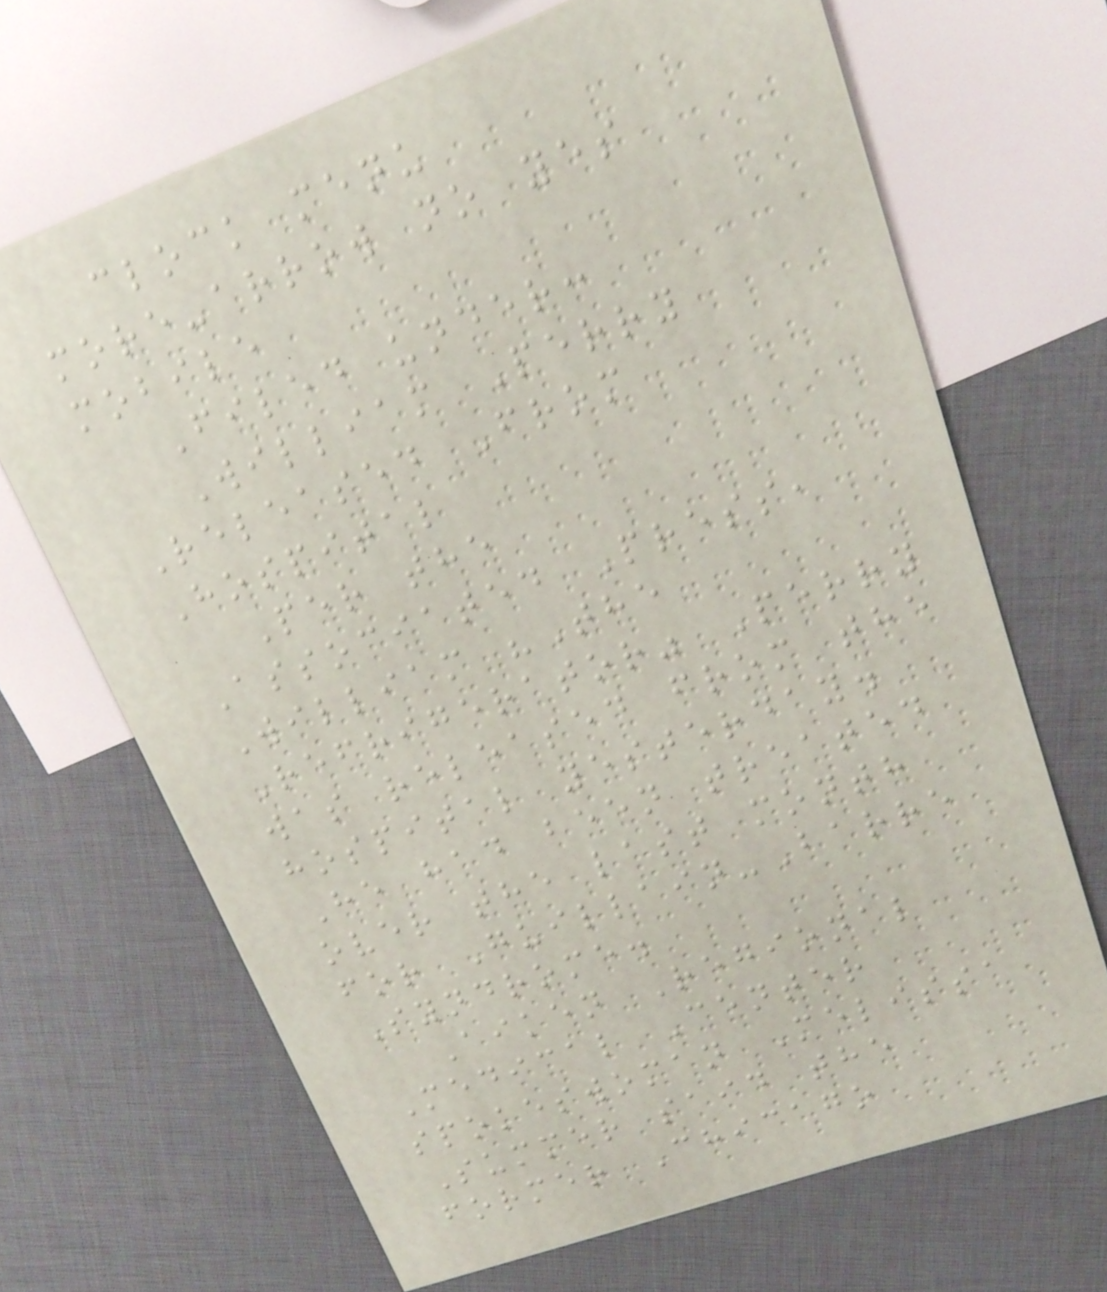clock menu
more-arrow no yes
mobile
Filed under:
William Perry
Released From
Hospital
Per the
Associated Press,
William "The
Refrigerator" Perry
was released from the
hospital yesterday.
He had been treated
over the last month
for Guillain-Barre
Syndrome.
Aiken Regional
Medical Center
spokeswoman Melissa
Summer said the
former Chicago
